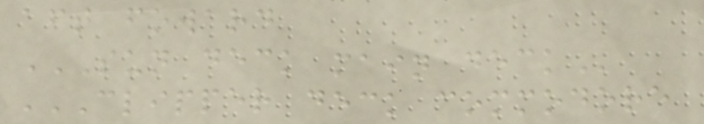aft foward
SUN DECK MAIN DECK
CLIPPER DECK COMMODORE
